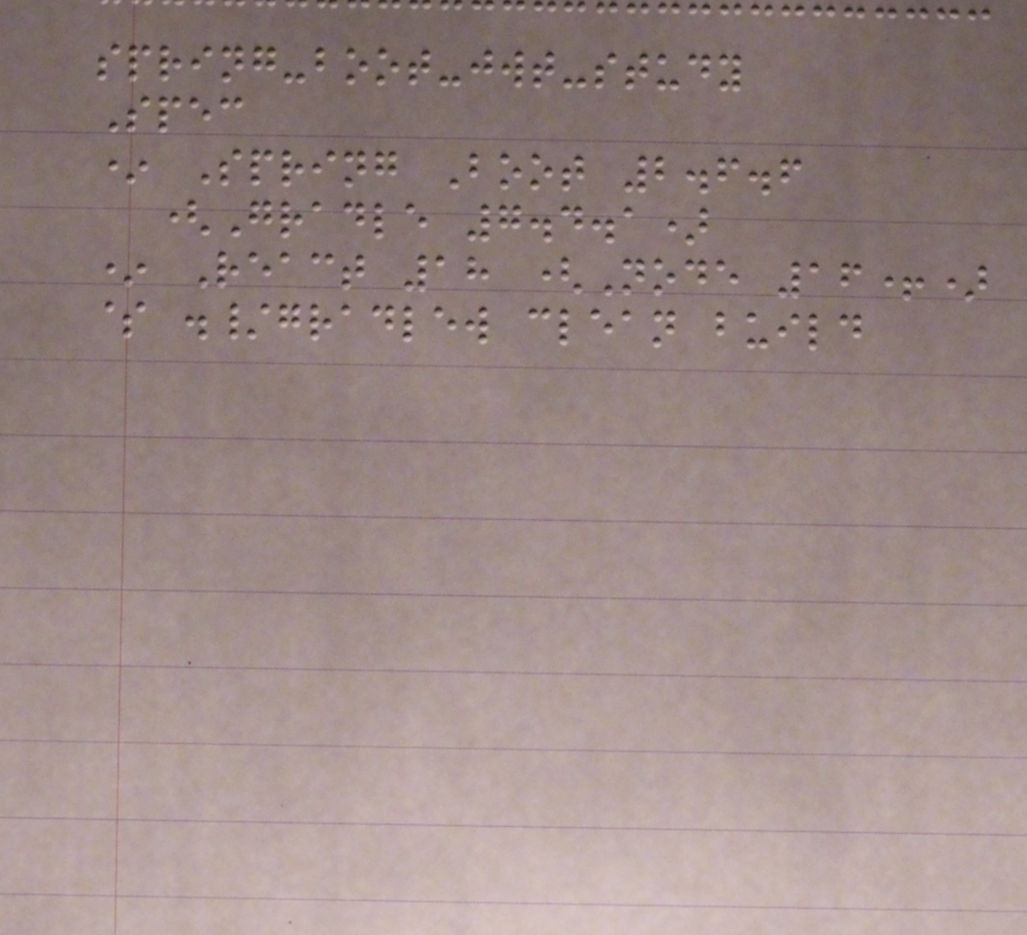spring-boot-jwt-study
Spec
* Spring Boot 2.6.6
(Gradle 7.4.1)
* React 18 (Node 16+)
$ ./gradlew clean build
